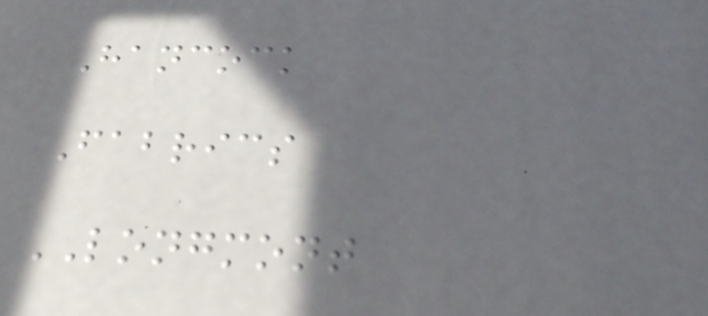Hancock
Fabrics
LONGMONT
